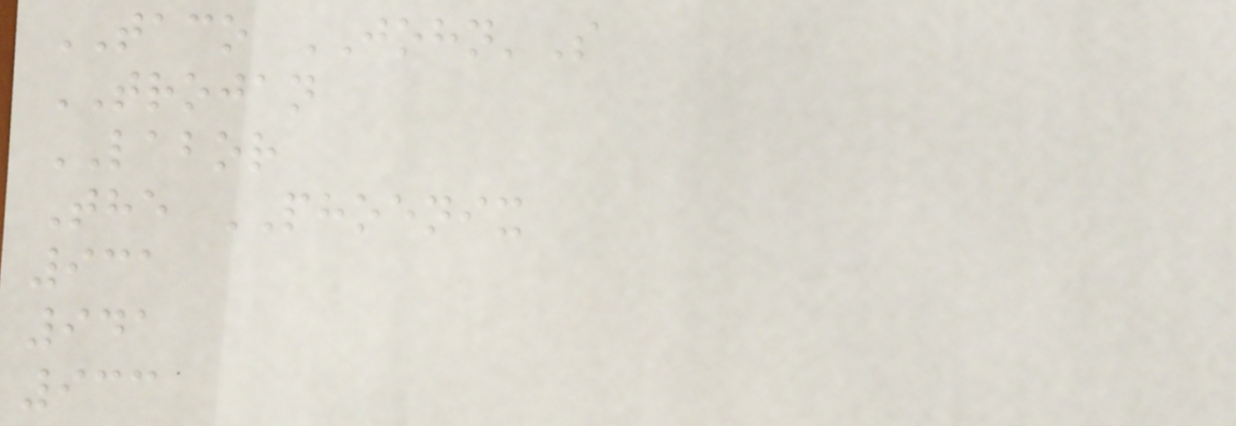TACO JOHN'S
TROJAN
LABOR
The PHOENIX
931
941
933
